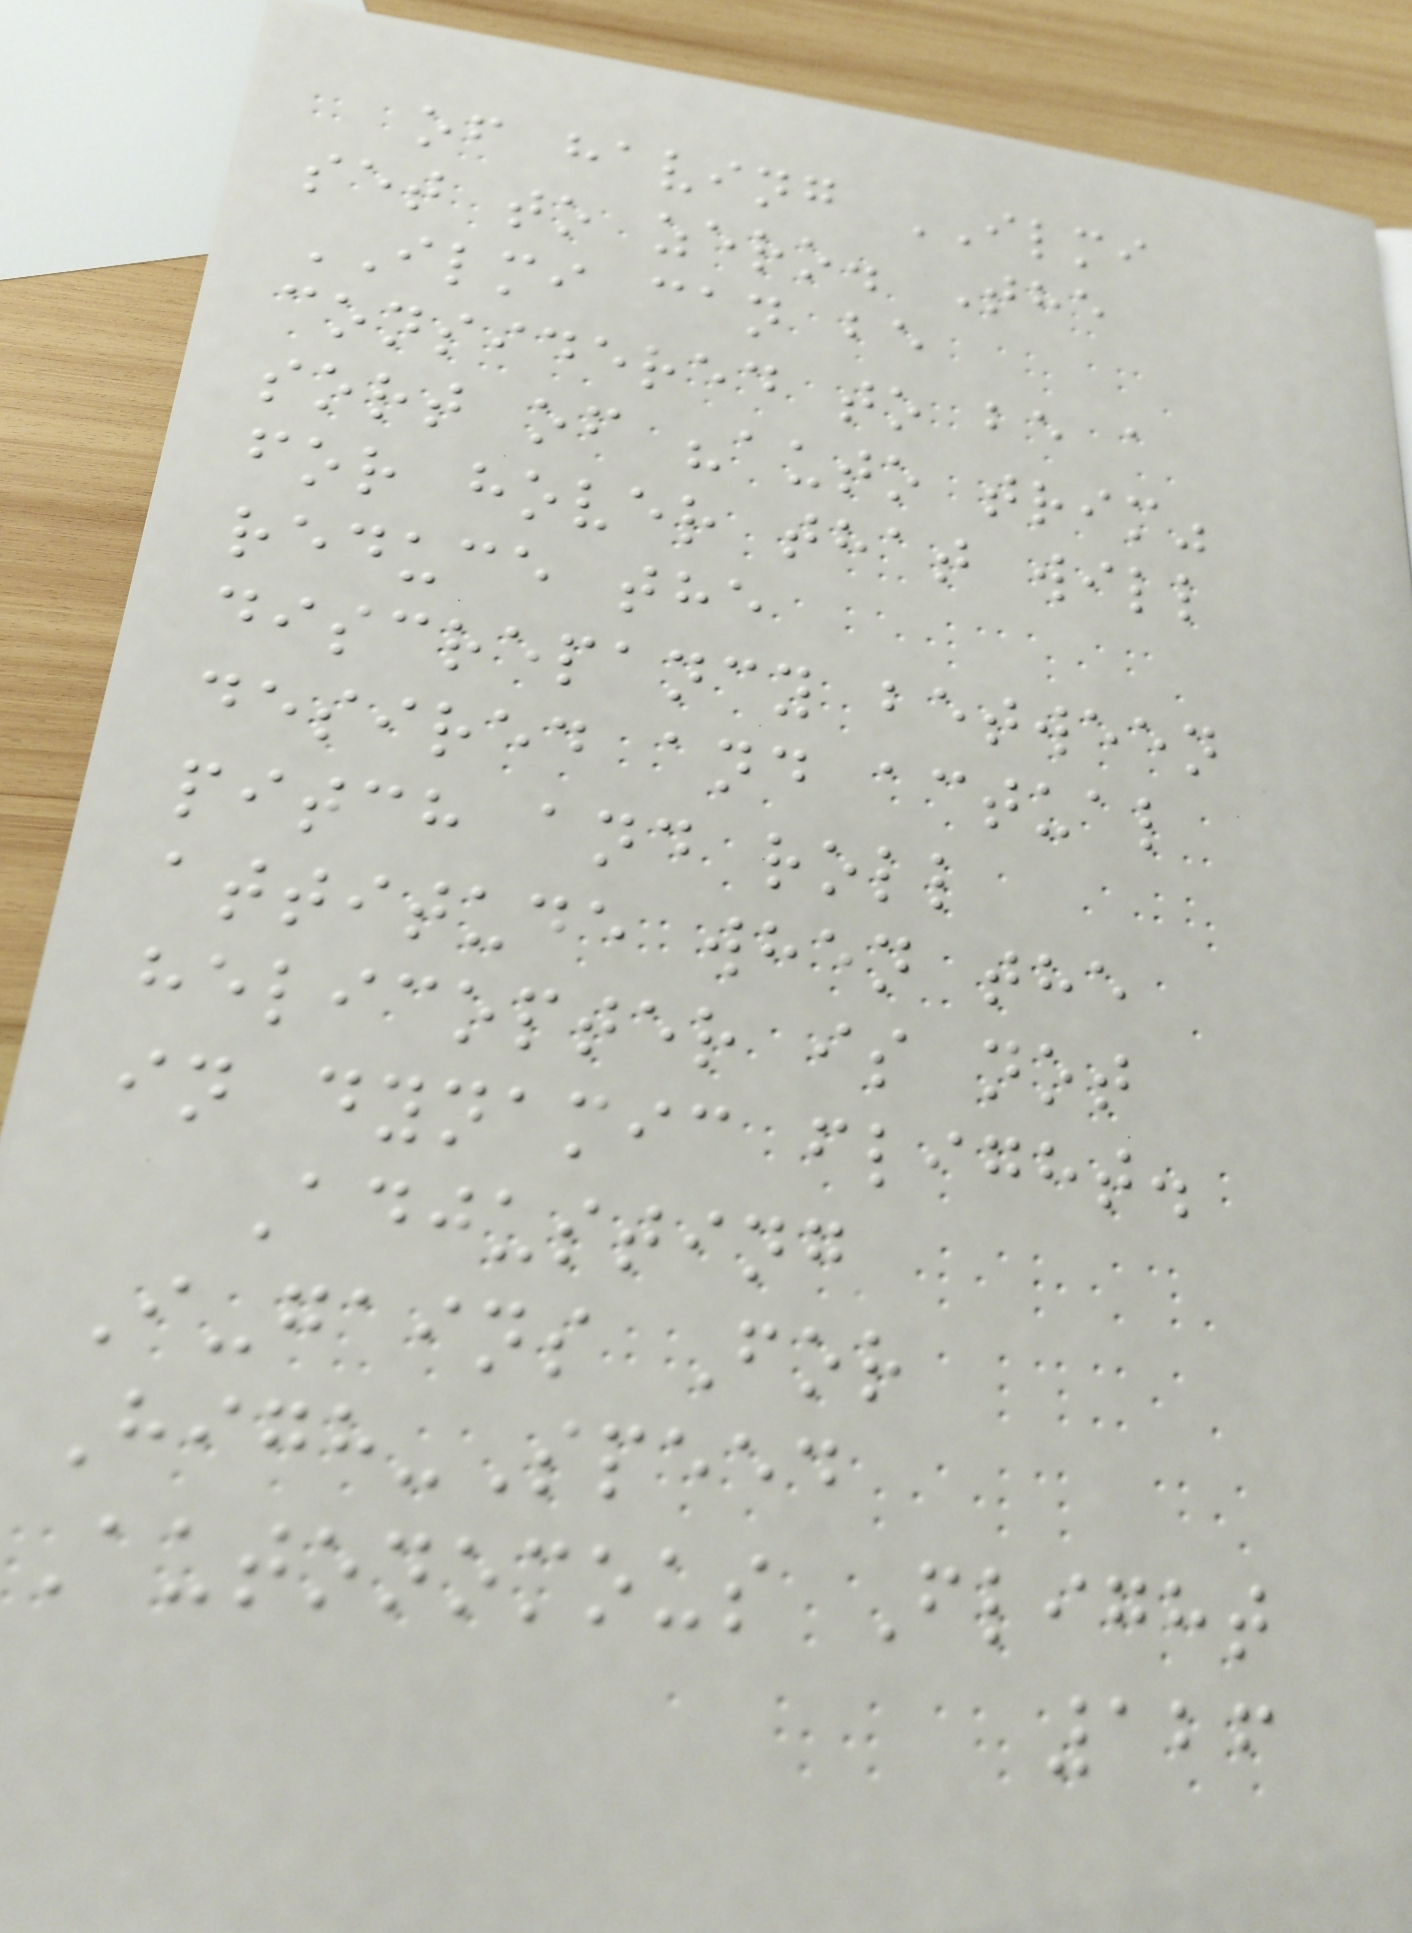of having ILMI
set to zero. The
ILMI can be
considered to be a
sort of "auto trim"
for hover that will
reduce the
discrepancy between
desired and actual
pitch and roll
attitude when the
helicopter is not
in dynamic flight.
Adjusting
I-gains For
High-Speed
Autonomous Flight
126
